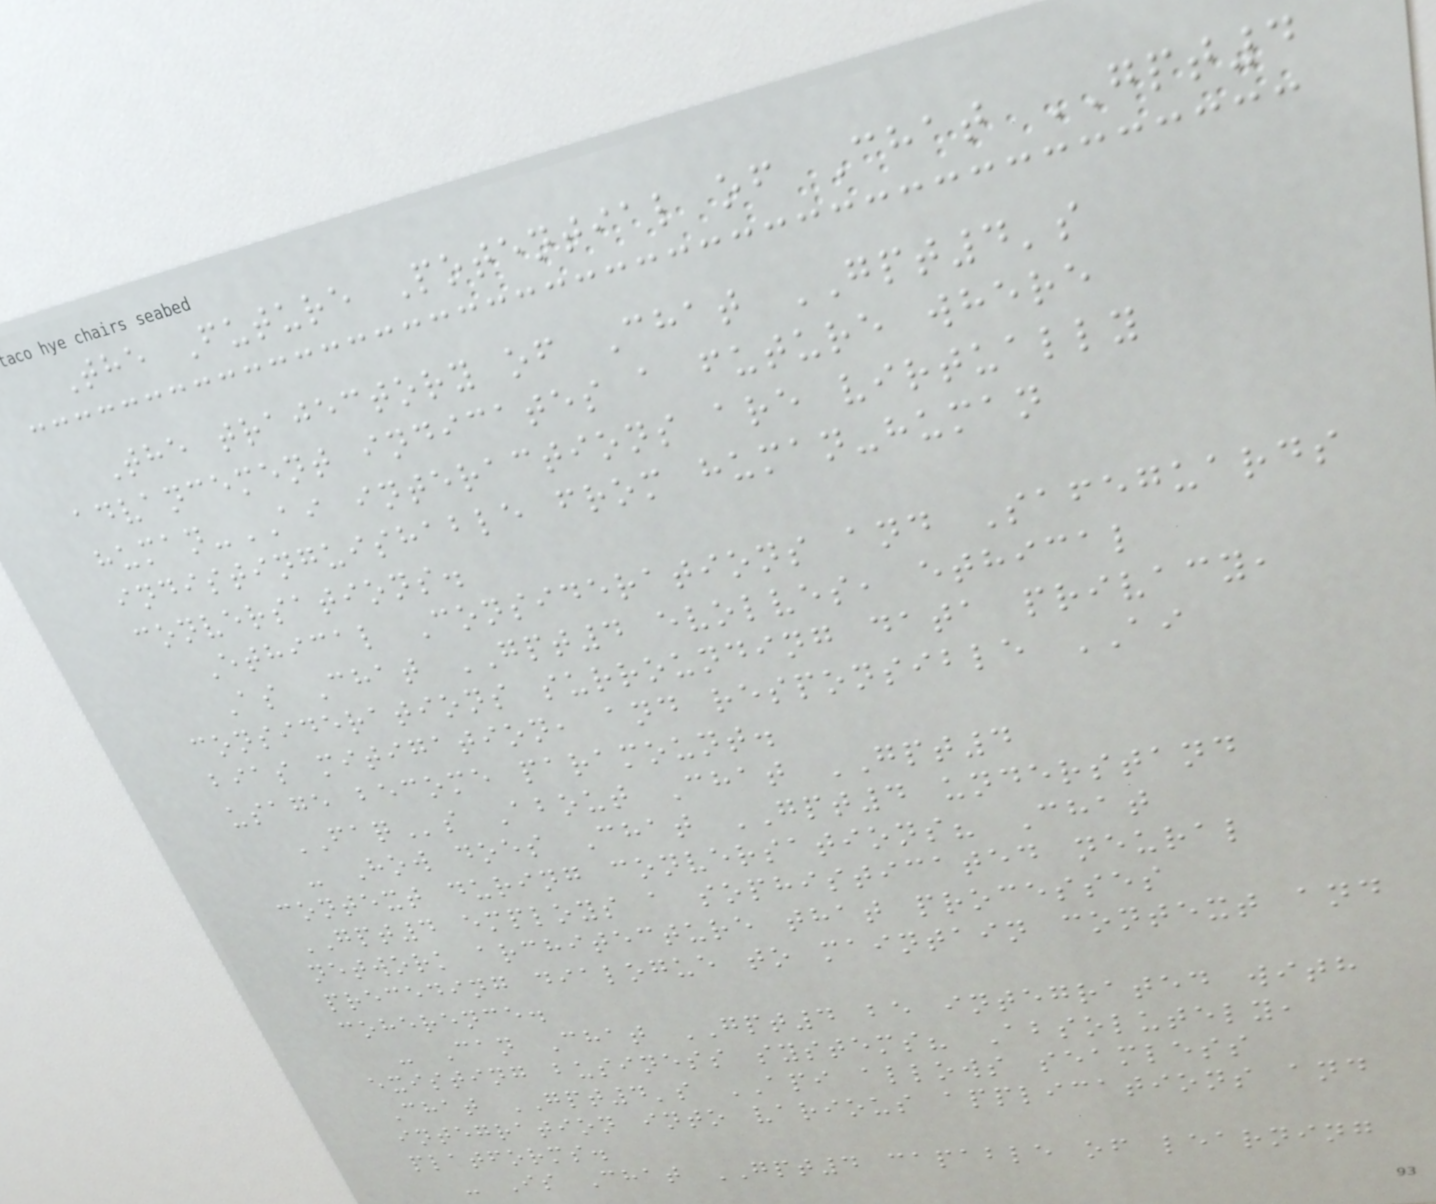The Future Potential of Chat GPT4
The trajectory of Chat GPT4's
advancement indicates a future where
human-AI interactions are virtually
indistinguishable from human-human
conversations.
Ethical Considerations and Safeguards
As Chat GPT4 evolves, ethical
considerations surrounding data privacy,
bias mitigation, and responsible AI
usage become paramount.
FAQs About Chat GPT4
- How does Chat GPT4 understand
context during conversations? Chat
GPT4 employs a sophisticated neural
network architecture that processes
preceding dialogue to maintain context and
coherence.
- Can Chat GPT4 be integrated with
existing business systems? Absolutely,
Chat GPT4's API allows seamless
integration into various applications and
platforms.
- Is Chat GPT4 capable of learning
